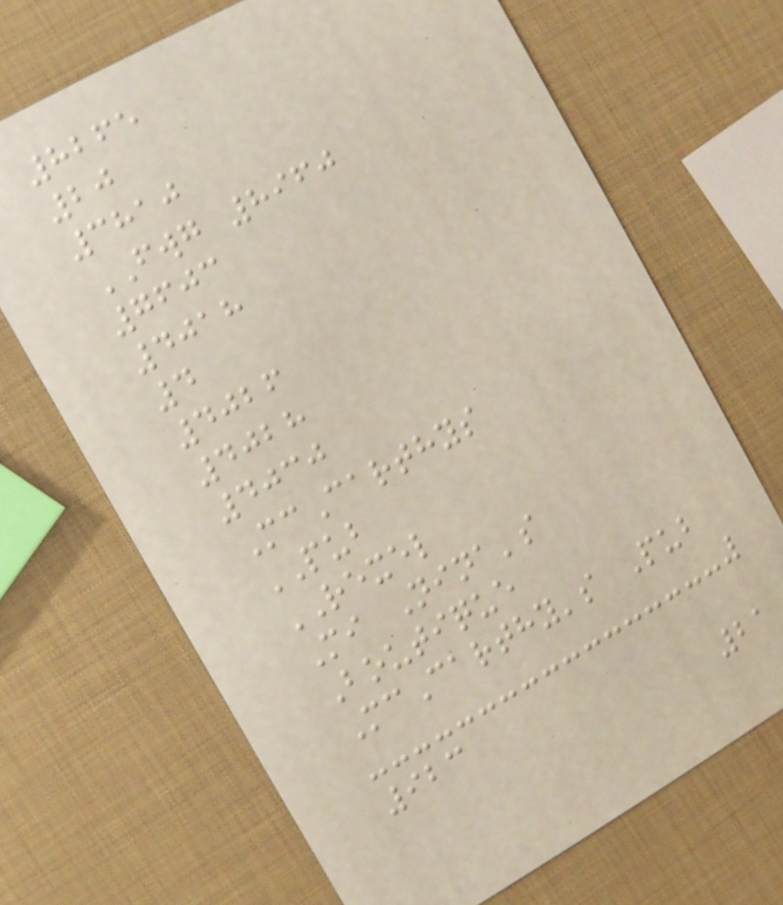8265
20
3810
FWG 8960
7603
4018
4
4026
4028
4030
McCarthys
PUB
REXEL
Mi Nina's
Boutique
McCarthy's Pub
923
21
